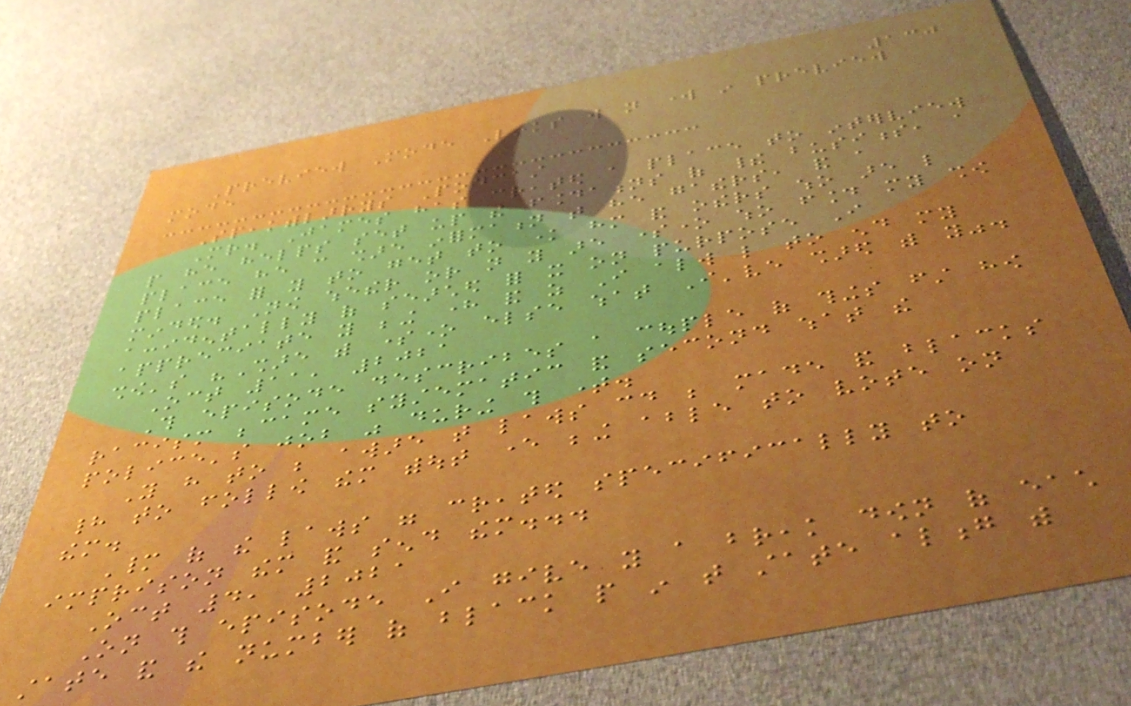130
Preview Mode Links will not work in preview
mode
Speakwithlarrys Podcast
Mr. James has created a place to interview
people he helps set up the foundations of their business, a
place he can share information that he gathers, and a
place for you to get to know him and others who are like
minded. Now whether or not you are someone who found my show
accidentally of searched for it on purpose I
appreciate you being here and as I always like to end my
show's "Share with someone else what I've shared with you".
Oct 11, 2021
This episode describes a couple of things first how
racism became systematic and second what the
police's job was during this time.
You have to be aware that laws could be made and blacks
had to follow them without ever being able to vote on
them.
Many of the laws were created specifically to
imprison them and send them...
Oct 4, 2021
On this episode I give you a break down of each
state and the number of black people in that state along with
